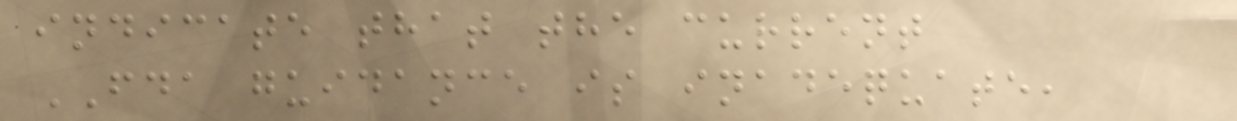indicate that the current
FDA guidance is inadequate,
